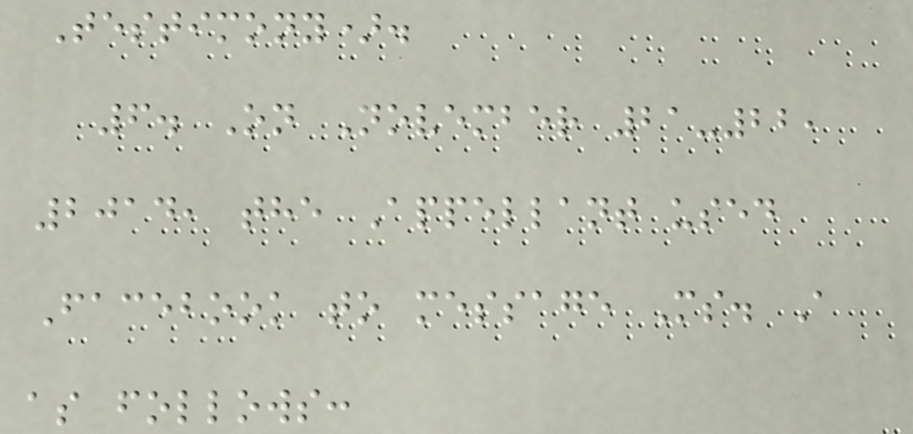Testimony).
6. On November 21-22,
2014, the Appellant used
Facebook to message Ms. A
as follows:
